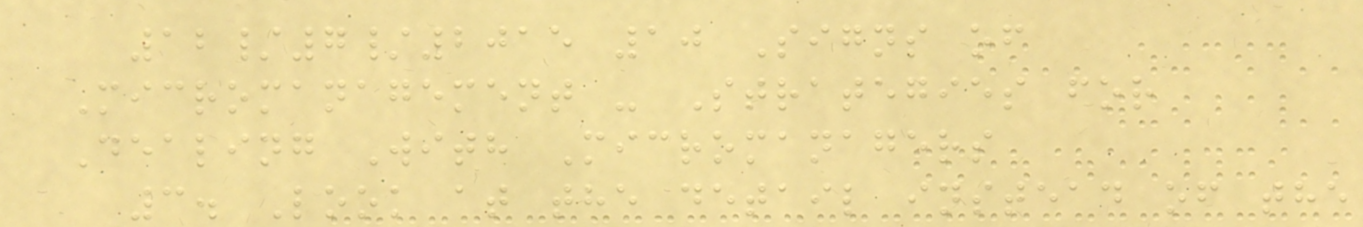12/7/2015 10 Signs of
Micromanagement - Strategies for
Dealing With Micromanagers
3. Look at the detail instead of the
